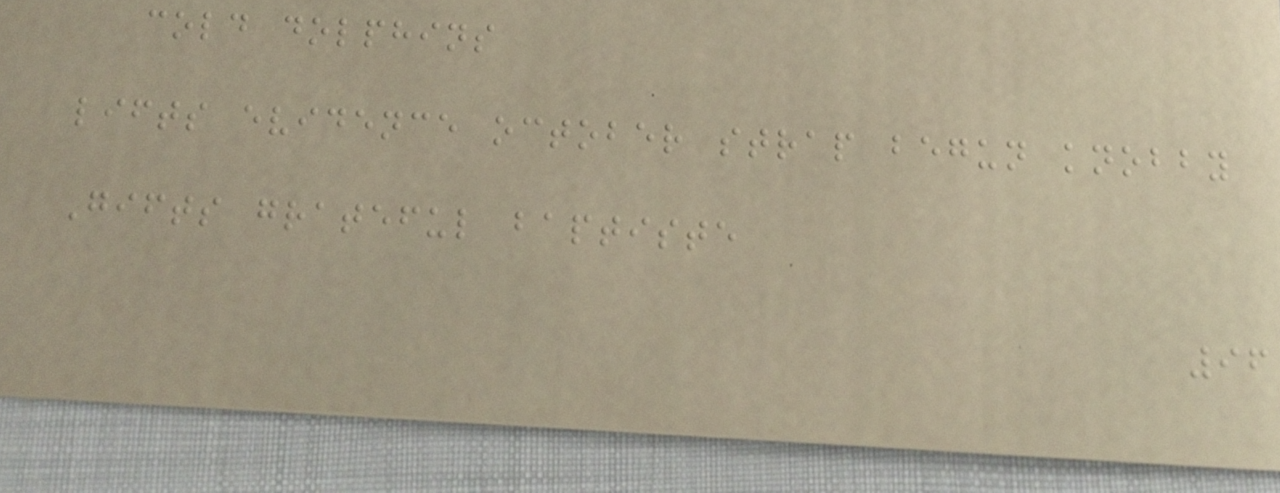cold dolphins
lifts evidence october strap begun knobby
Gifts grateful baptiste
96
